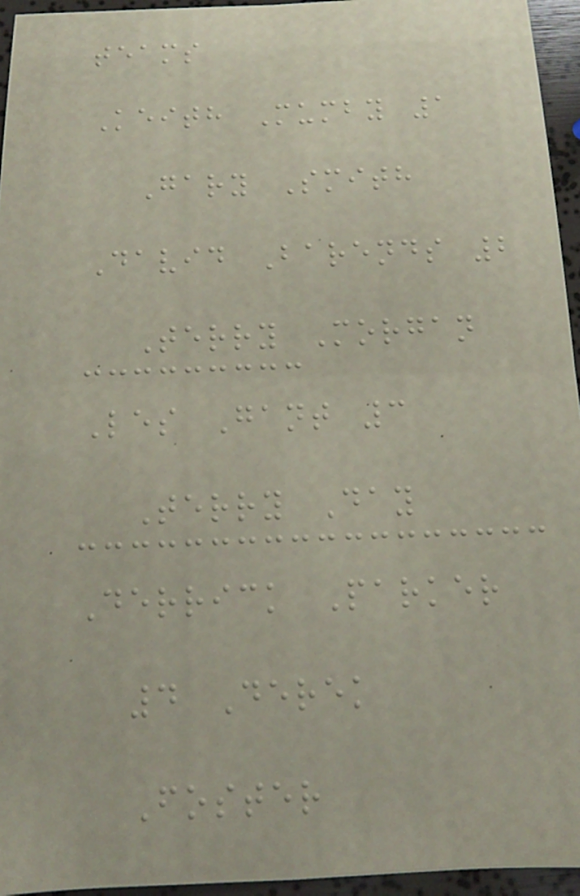teams
Keith Mumby 1
Gary Smith
David Barends 2
Terry Morgan
Les Gant 3
Terry Day
Derrick Parker
4 Derek
Foster
